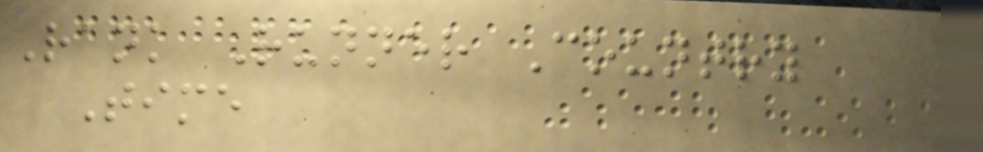Rank Runner Country
Time
